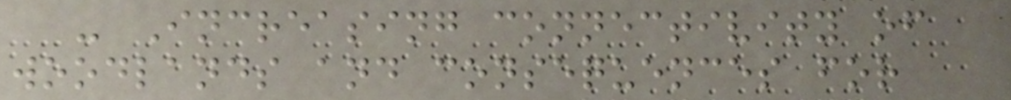- Increasing connectivity of
woodlands and consequences for
